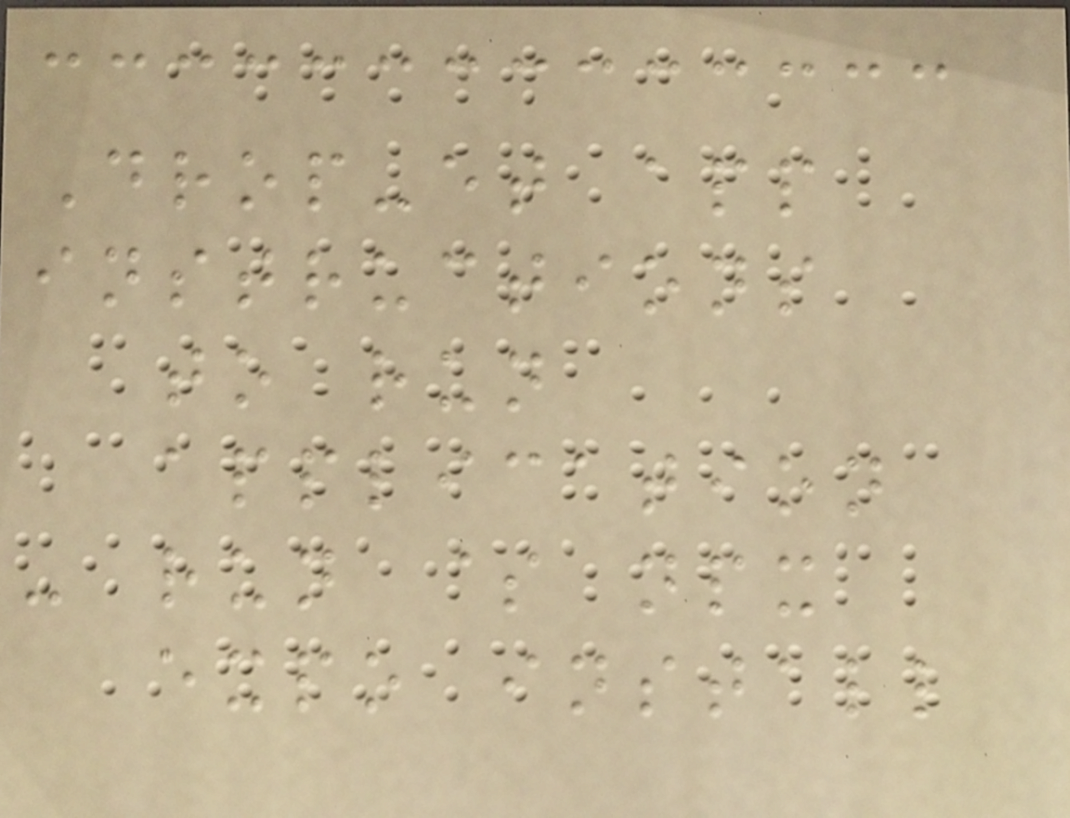Drop-et app
instructions
to run
application
- run $ npx
expo install
